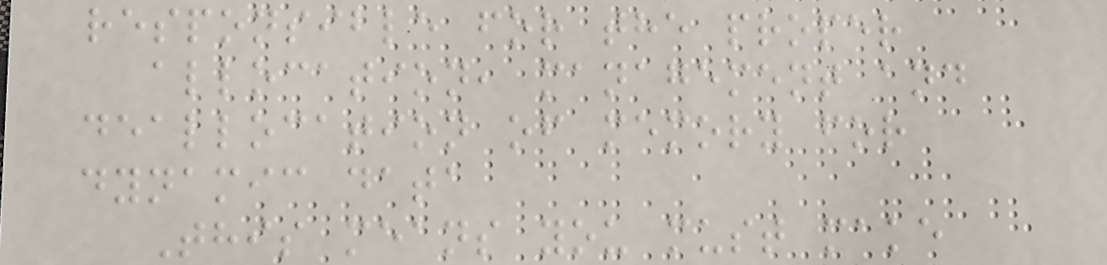responsible for the proper
allocation, management and
deallocation of memory for
dynamic data
This means you must make
